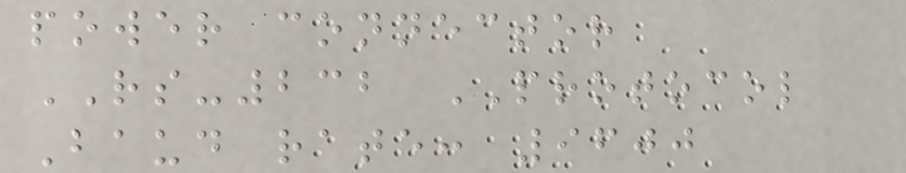power connector
RS-232 PROTOCOL
Baud rate: 9600
